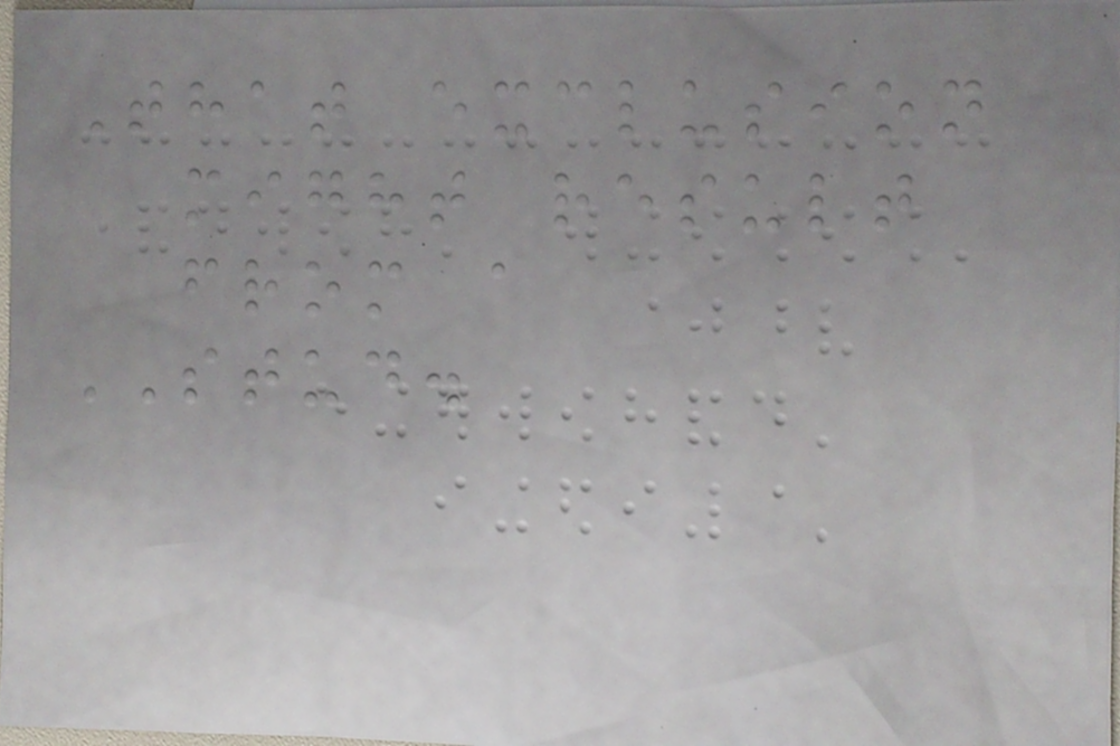That exclusion
might result
from a
STUD.
